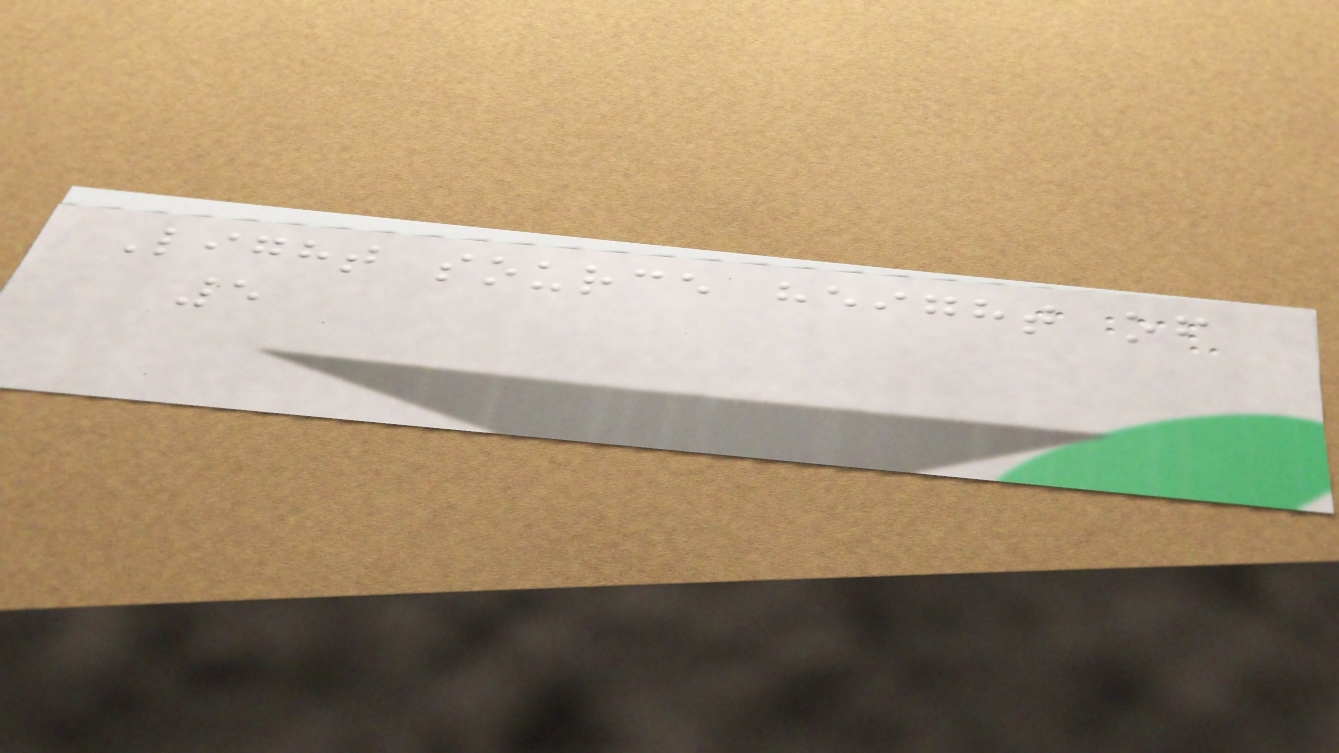Light source height of
5
